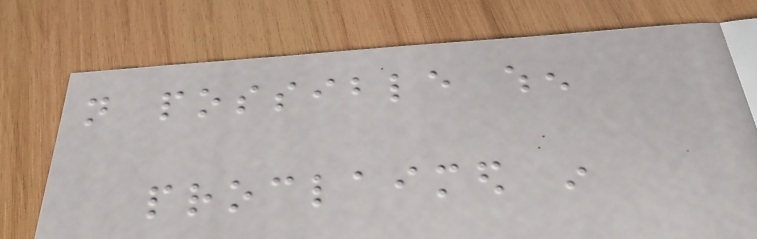not possible when
proclaimed in
